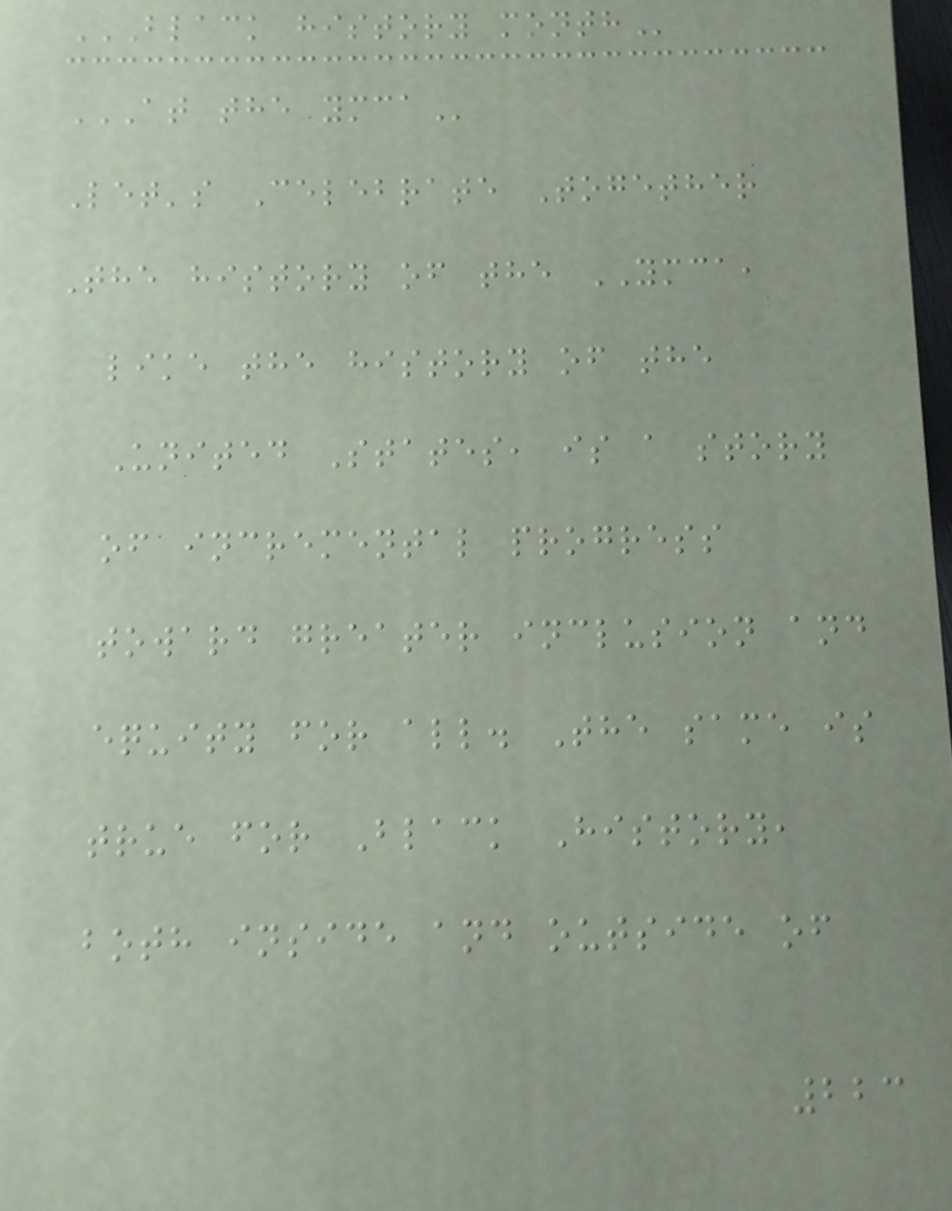BLACK HISTORY MONTH
AT THE YMCA
Let's Celebrate Together
The history of the YMCA,
like the history of the
United States, is a story
of incremental progress
toward greater inclusion and
equity for all. The same is
true for Black History,
both inside and outside of
223
